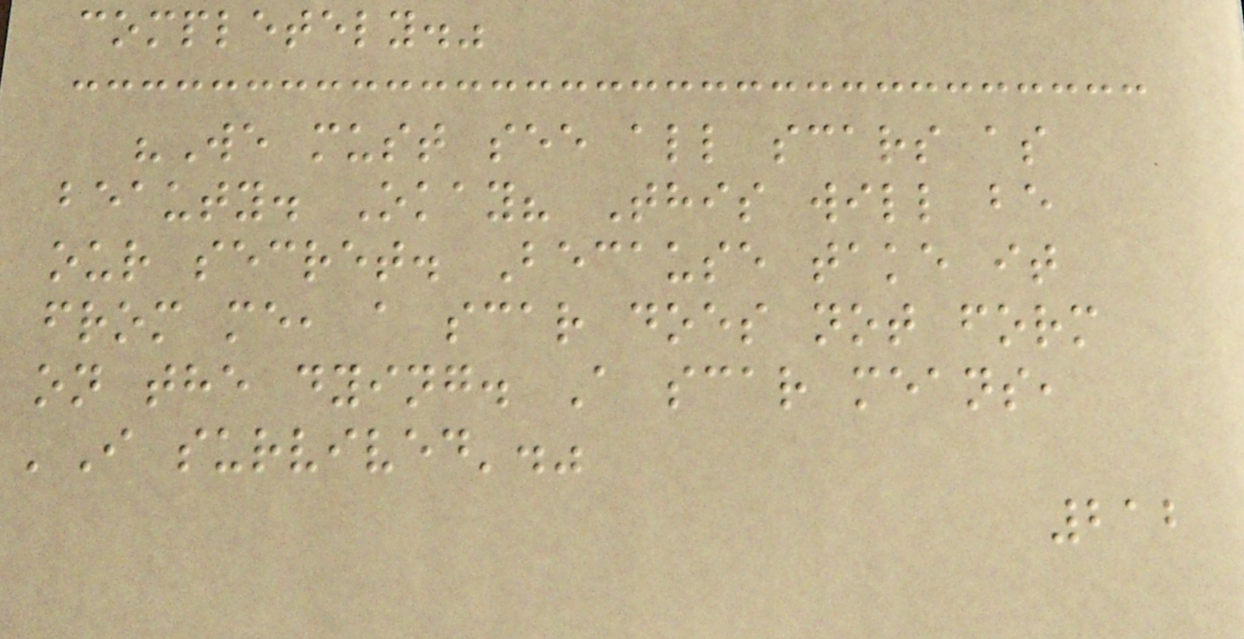completely."
"We must see all scars as
beauty. Okay? This will be
our secret. Because take it
from me, a scar does not form
on the dying. A scar means,
'I survived'."
212
